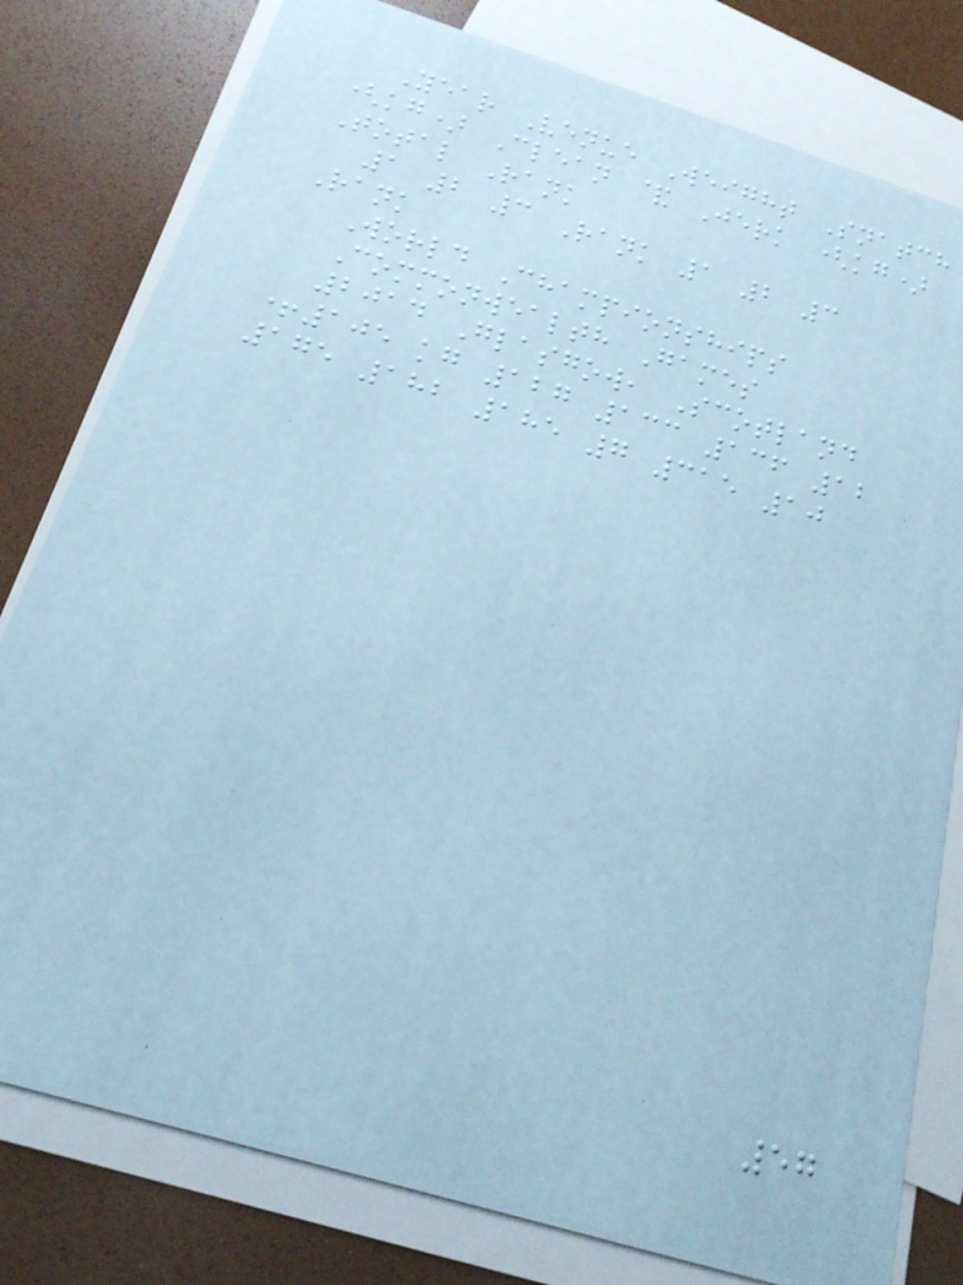Year Venue Weight Snatch
(kg) Clean & Jerk (kg)
Total Rank
1 2 3 Rank 1 2 3
Rank
World Championships
Commonwealth Games
2014 Glasgow, Scotland
+105 kg 127 133 136 12
175 182 185 7 315 10
57
